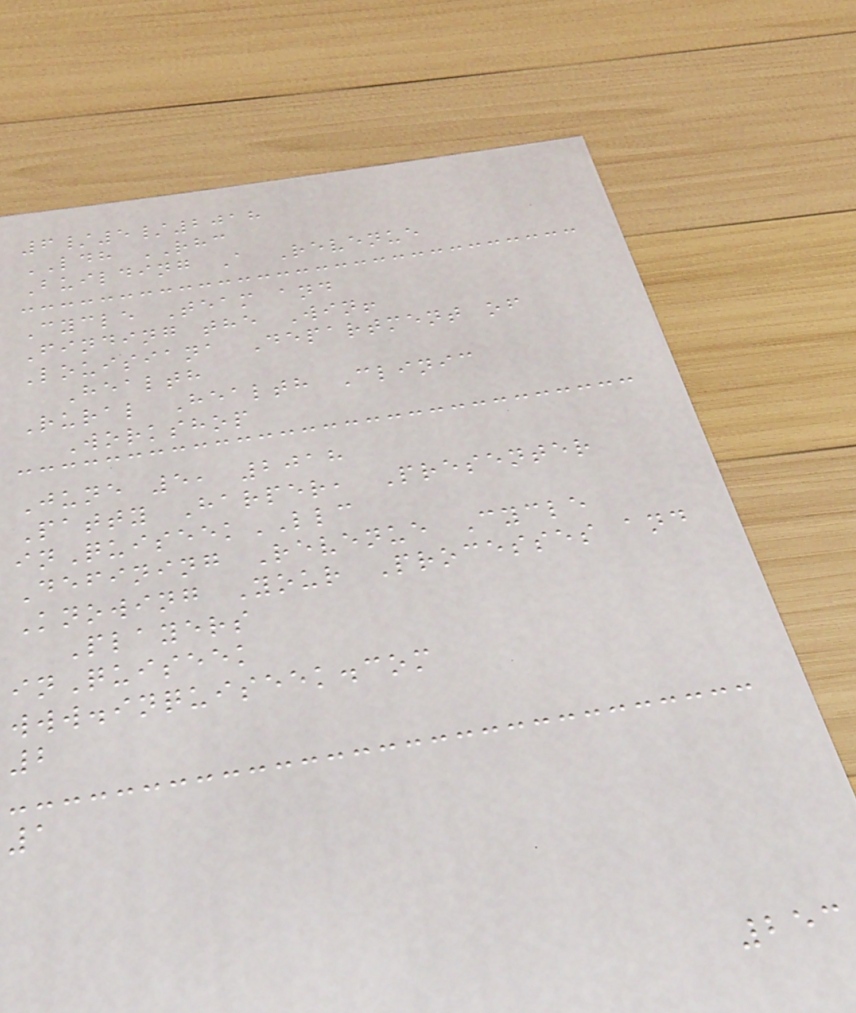6/5/2018
LDH RHC
Building A Revenue
Cycle Team and
Finding the Win!
Louisiana Department of
Health
Rural Health Clinic
Workshop
June 5, 2018
Patty Harper, Presenter
inQuiseekLLC
Defining Revenue Cycle
Knowing Your Processes and
Players
inQuiseek
www.inquiseek.com
2
1
253
